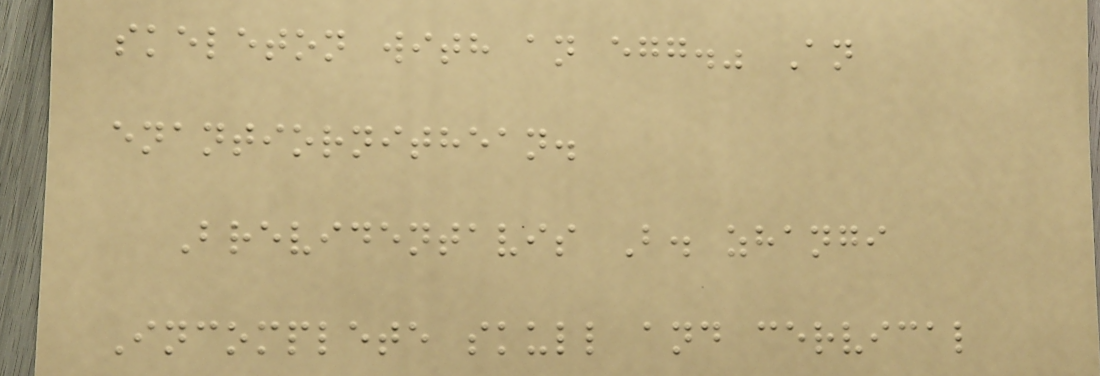skeleton with an egg." An
enantiornithean.
Brevidentavis B. zhangi
Incomplete skull and cervical
